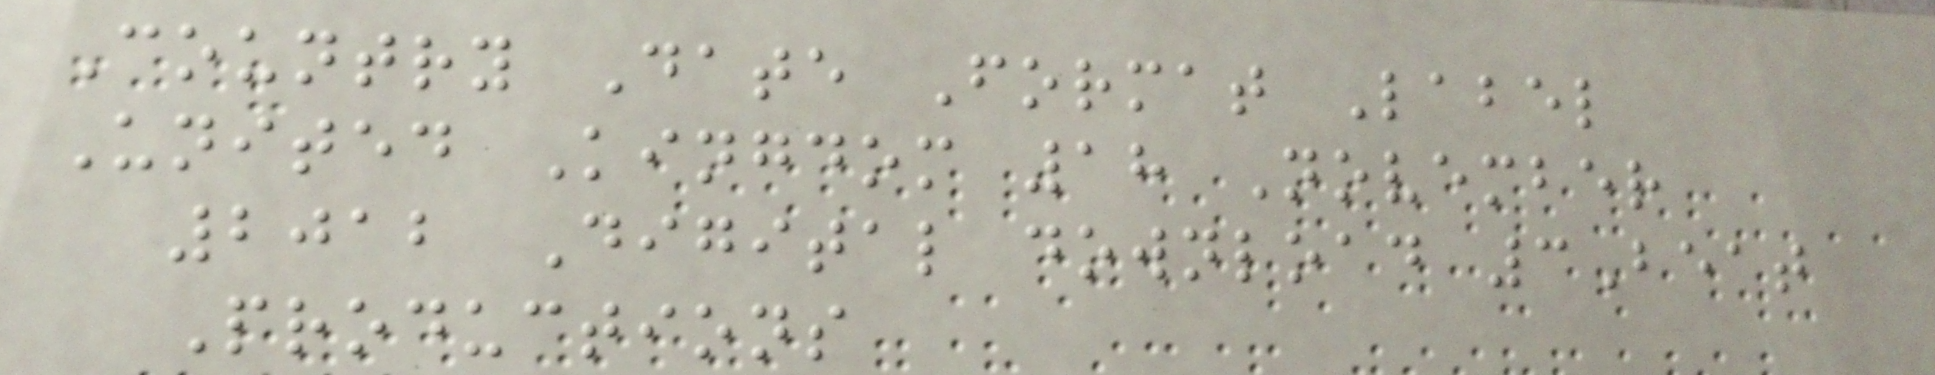Country Date Format Label
United Kingdom 18 November
2012 Digital download 3Beat
Productions
